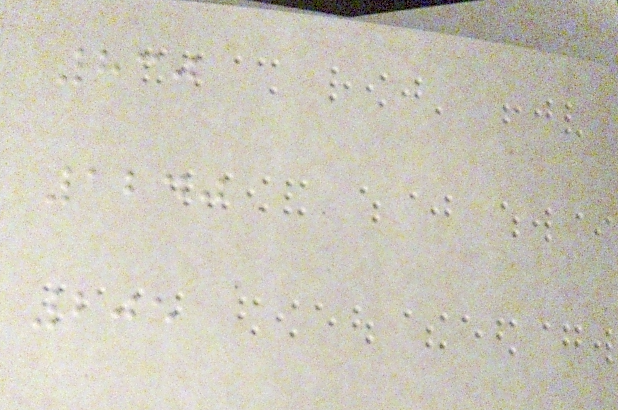830
1240
205
